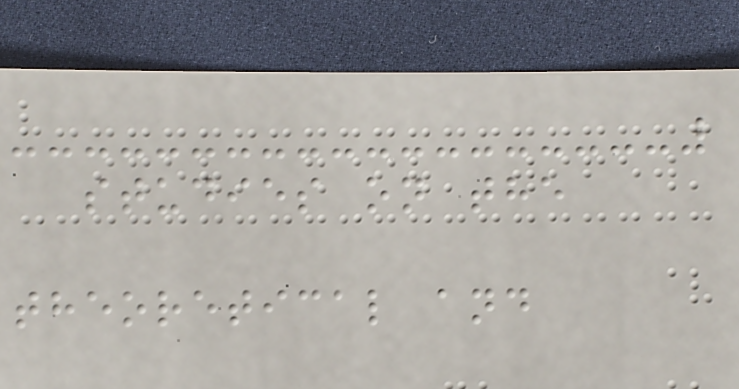studies on the
theoretical and
